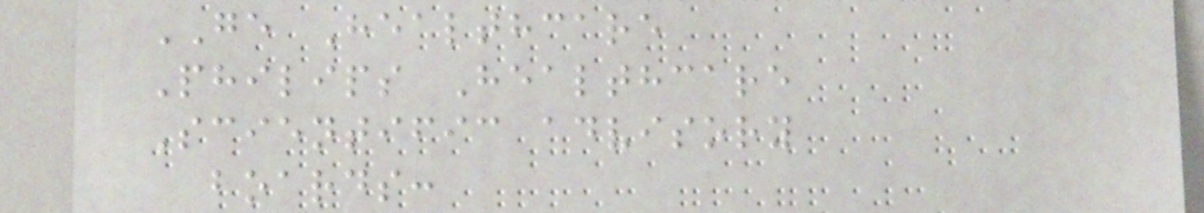GE Healthcare
Philips Healthcare
Scientific advisory
boards:
